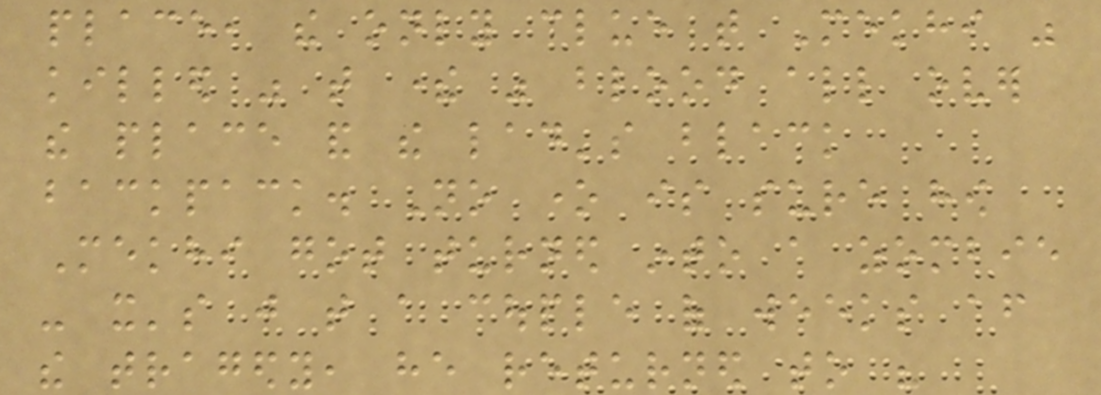place, the only clue that Mekhi was
killed was that there was blood all over
the place and the lad's black
backpack. No one is sure how
Mekhi got turned into a zombie
- it's just that a couple of weeks after
the tragedy, he returned to his
